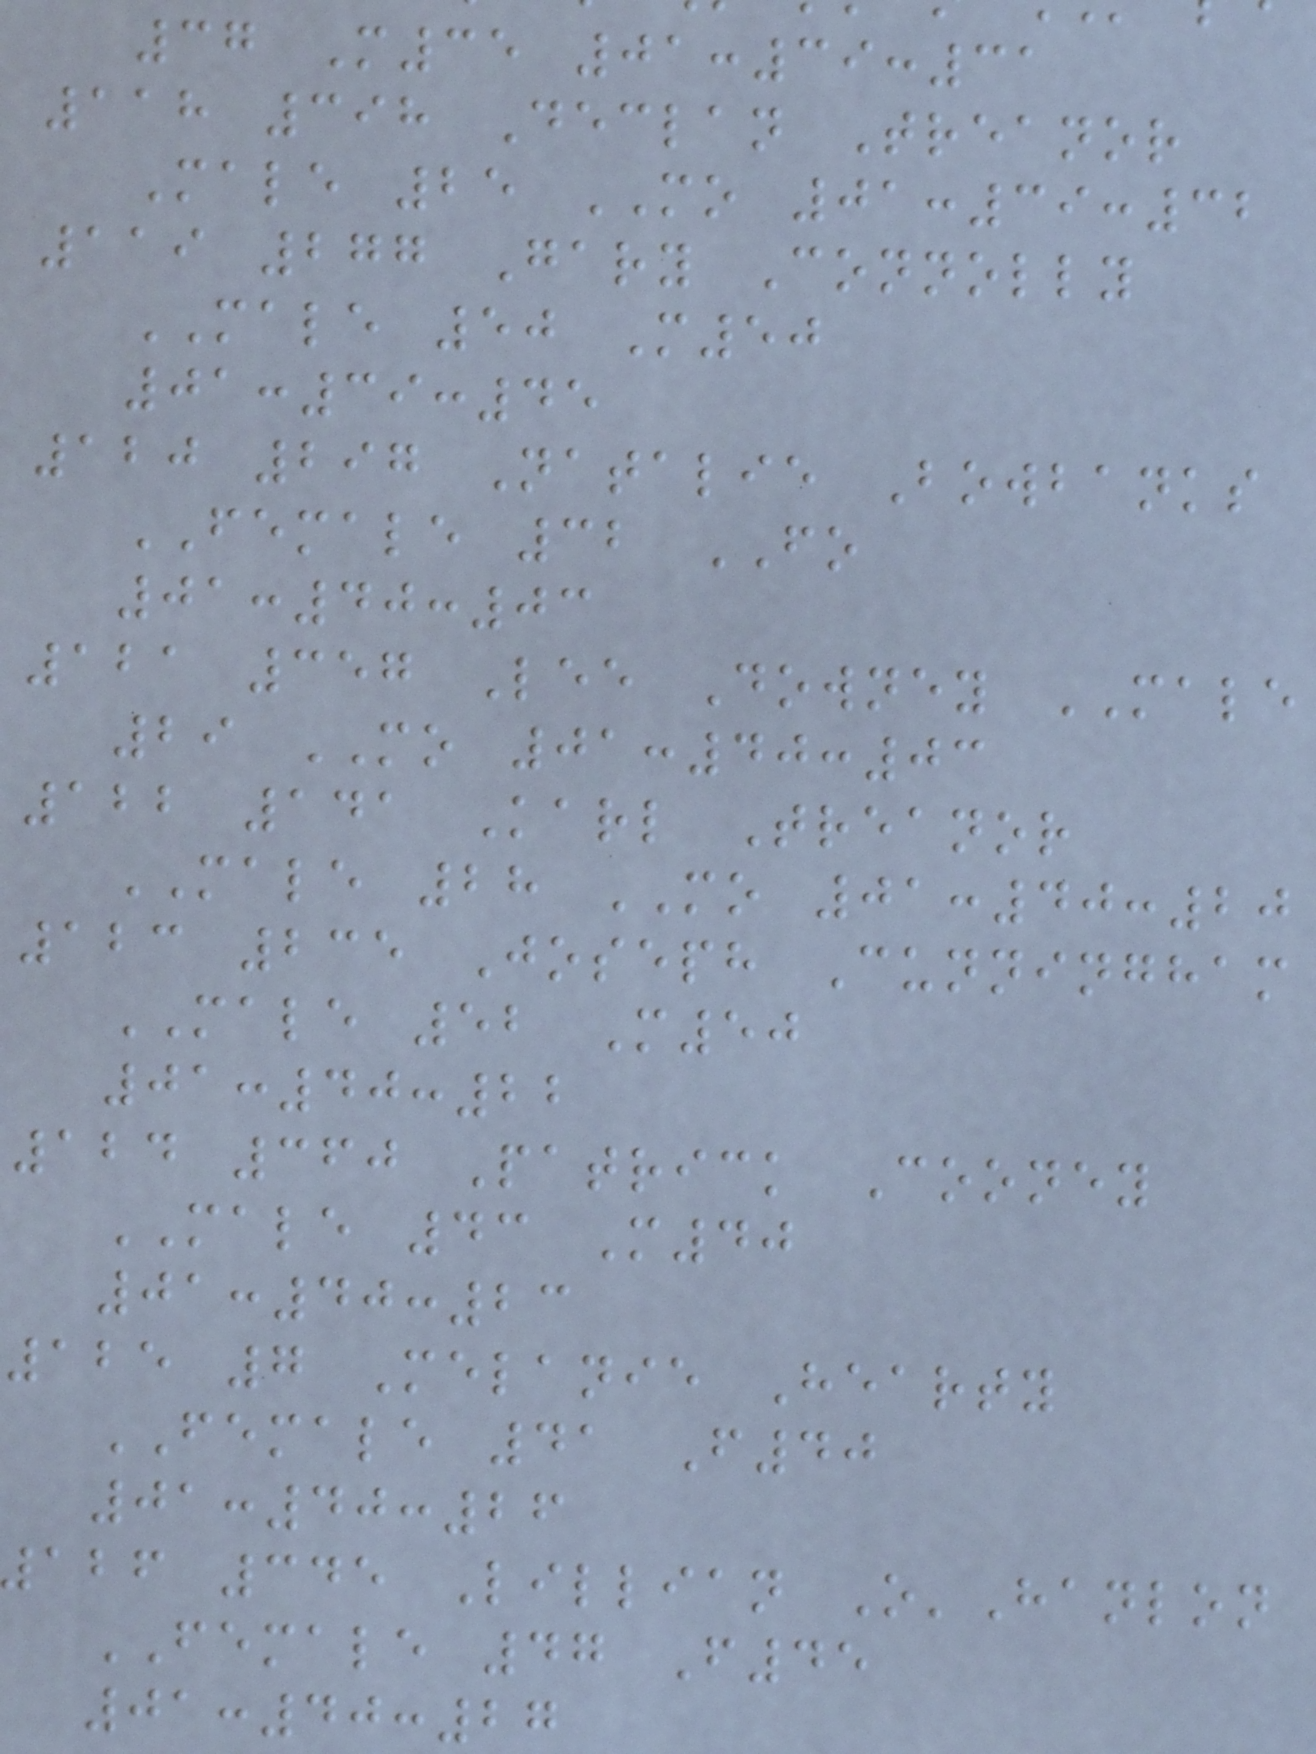37 M35 01:39:31
118 398 Declan Treanor
Male 25 MO 01:39:32
119 277 Gary Connolly
MALE 50 M50
01:39:45
120 297 Natalie Bowbanks
FEMALE 32 FO
01:40:03
121 357 Lee Downey MALE
29 MO 01:40:03
122 141 Karl Treanor
MALE 28 MO 01:40:20
123 235 Joseph Cunningham
MALE 52 M50
01:40:22
124 360 Patrick Cooney
MALE 43 M40
01:40:23
125 7 Melanie Hearty
FEMALE 41 F40
01:40:26
126 345 Lillian O'Hanlon
FEMALE 47 F45
01:40:27
